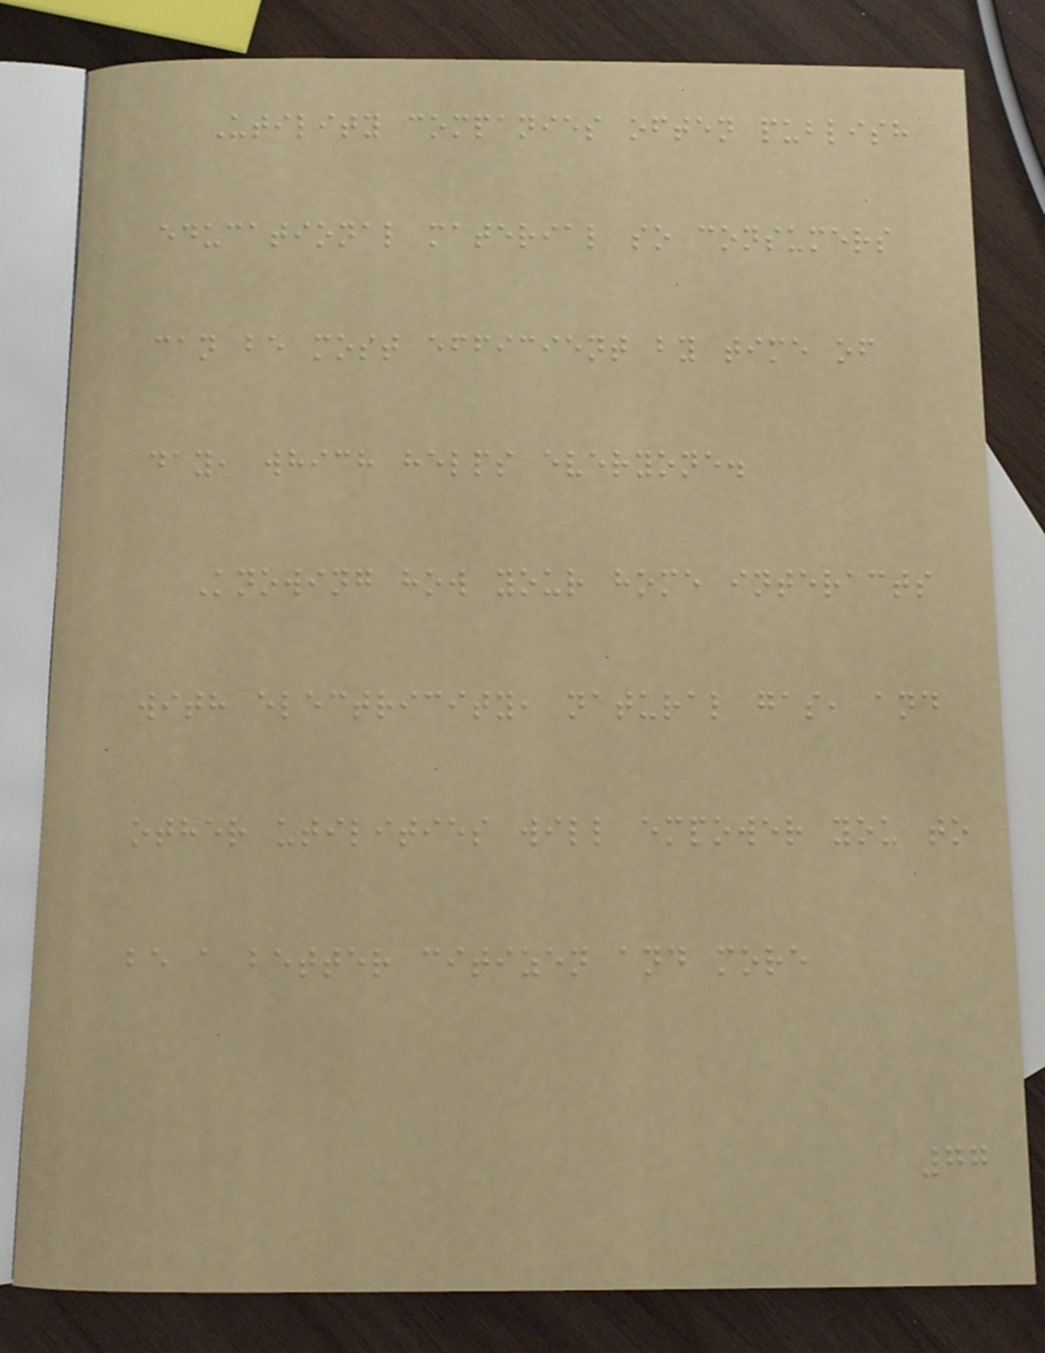Utility companies often publish
educational material so consumers
can be most efficient by time of
day, which helps everyone.
Knowing how your home interacts
with electricity, natural gas, and
other utilities will empower you to
be a better citizen and more
77
